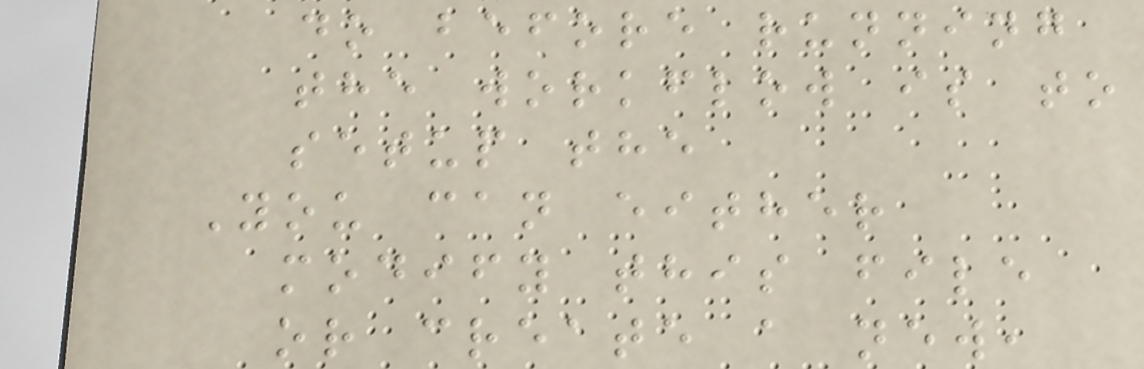do before running
the workflow is to
setup the
You can either
modify this file
or create a new,
